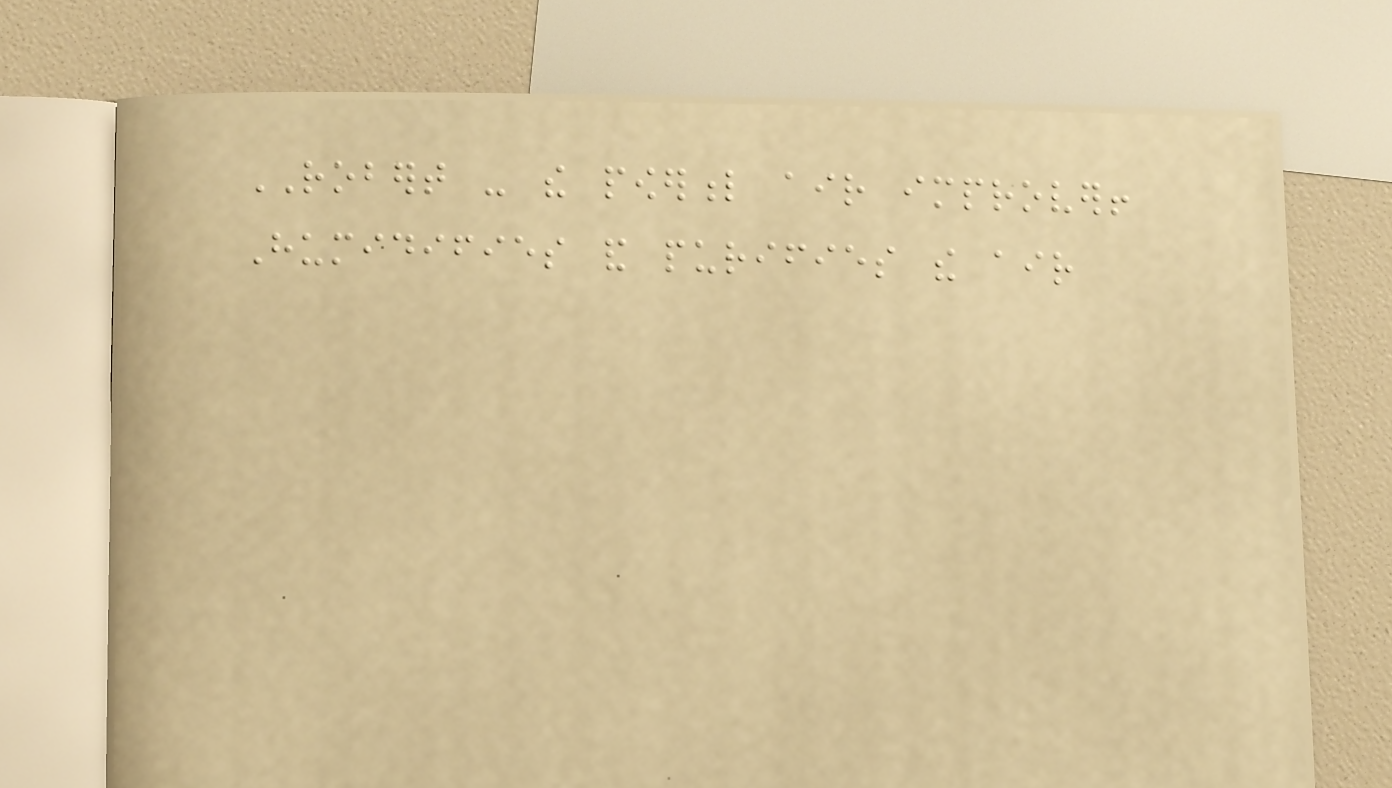ROBERT - the powerful air improver!
Humidifies and purifies the air
